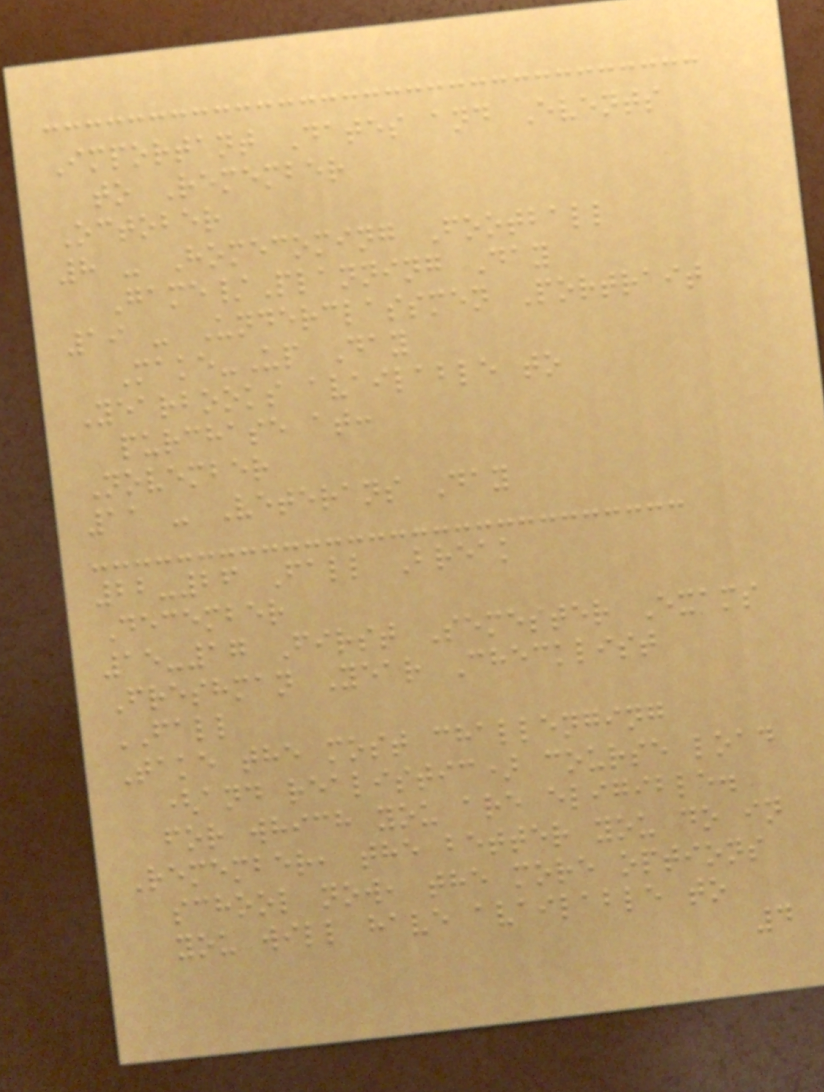Important Dates and Events
to Remember
October
8 - Homecoming Football
Game/Planning Day
19 - Underclassmen Portrait
Make-Up Day
Yearbooks available to
purchase at:
November
11 - Veterans Day
22-26 Fall Break
December
15-17 First Semester Exams
Freshman Year Checklist
FALL
Take the most challenging
(and realistic) course load
for which you are eligible.
Remember, the better you do in
school now, the more options
you will have available to
4
